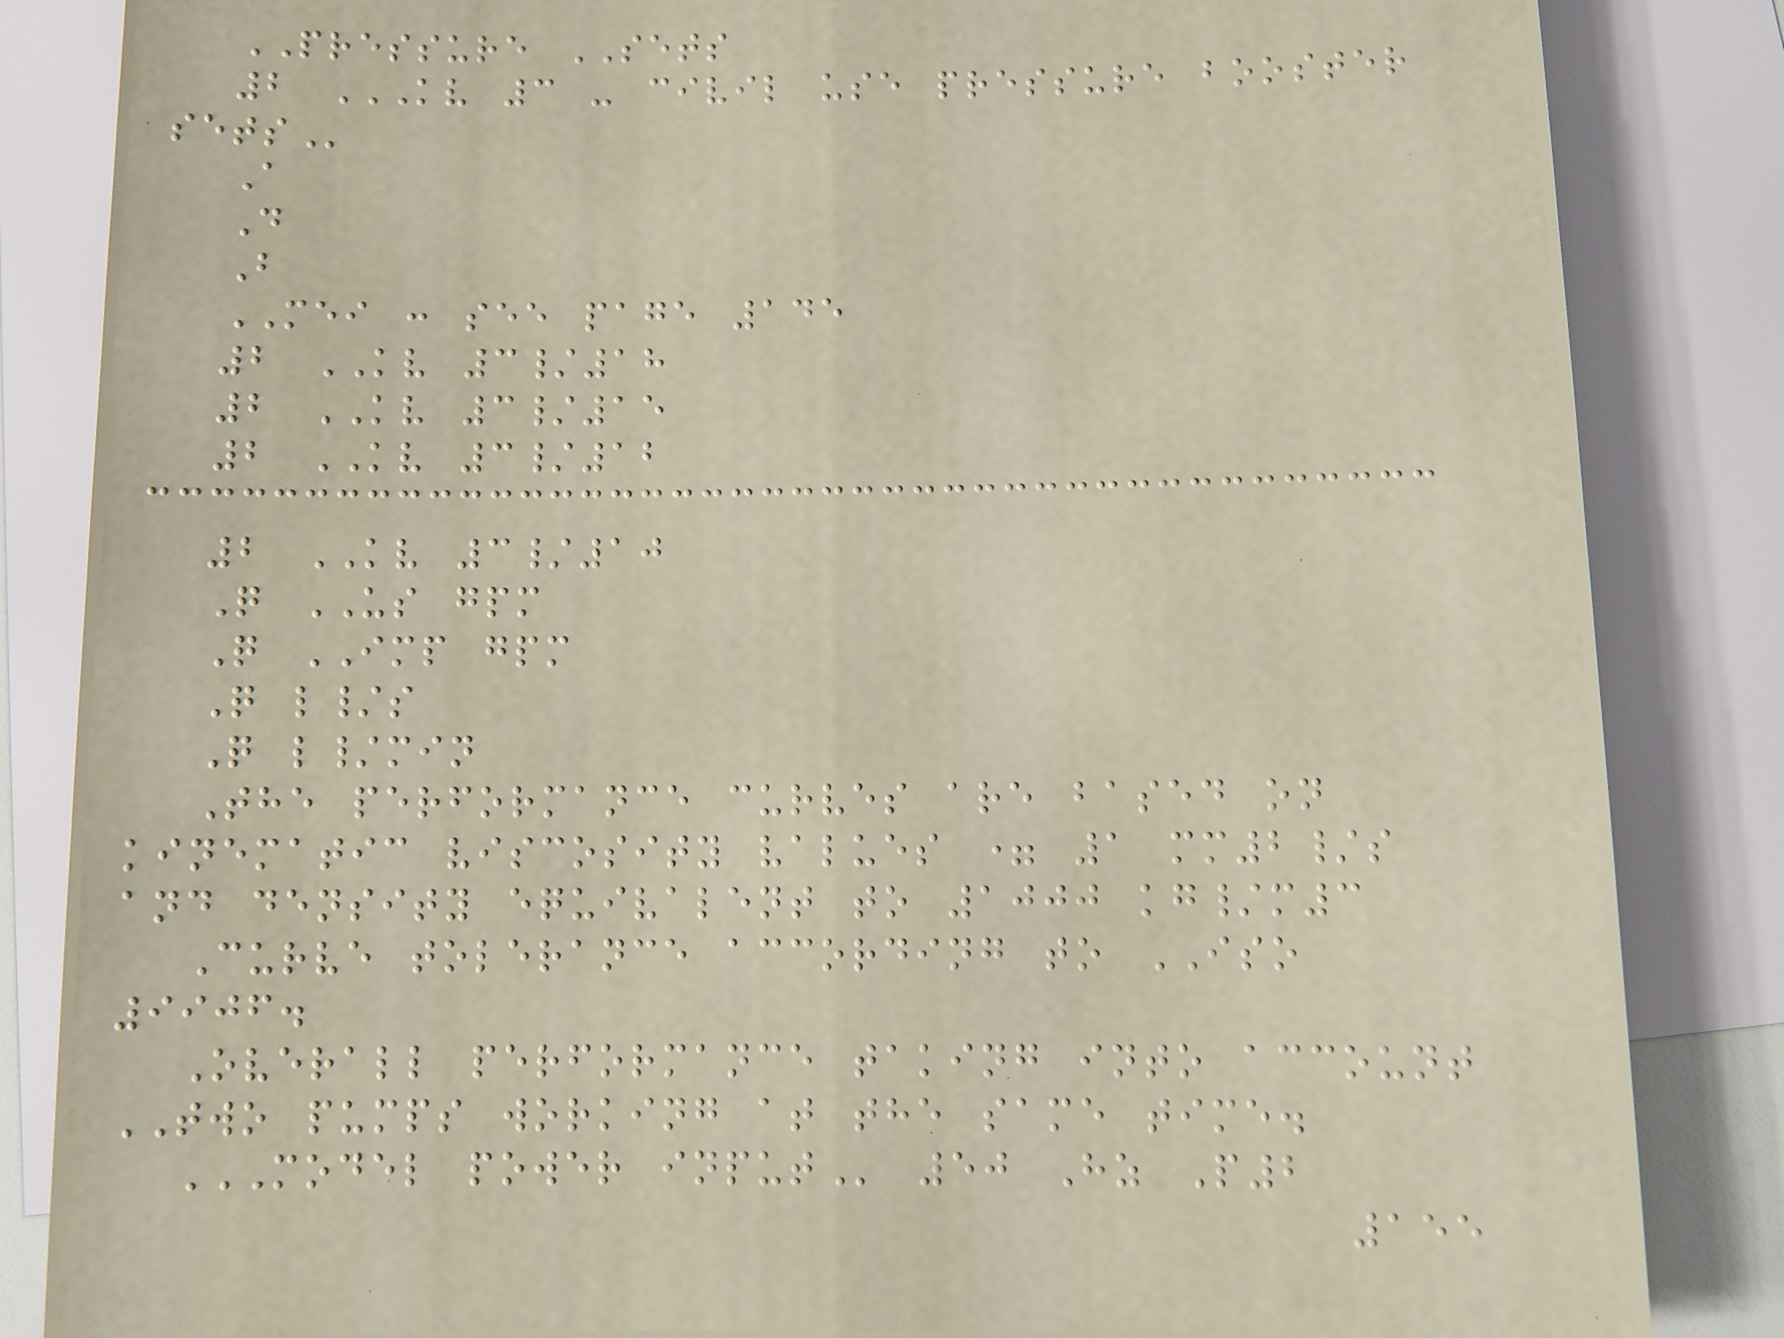PRESSURE SETS
2 KV 3 - CIVIL USE PRESSURE BOOSTER
SETS
A
D
B
MEI : see page 145
2 KV 3/18
2 KV 3/15
2 KV 3/12
2 KV 3/10
Q US gpm
Q IMP gpm
Q l/s
Q l/min
The performance curves are based on
kinematic viscosity values = 1 mm2/s
and density equivalent to 1000 kg/m3
Curve tolerance according to ISO
9906.
Overall performance taking into account
TWO pumps working at the same time.
MODEL POWER INPUT 50 Hz P2
155
